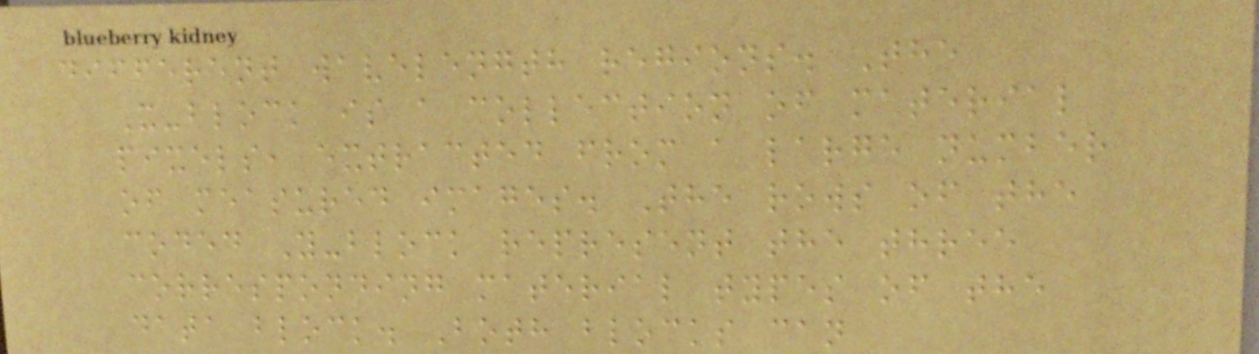different wavelength regions. The
X-block is a collection of material
pixels, extracted from a large number
of measured images. The rows of the
coded Y-block represent the three
corresponding material types of the
data block. Both blocks can
